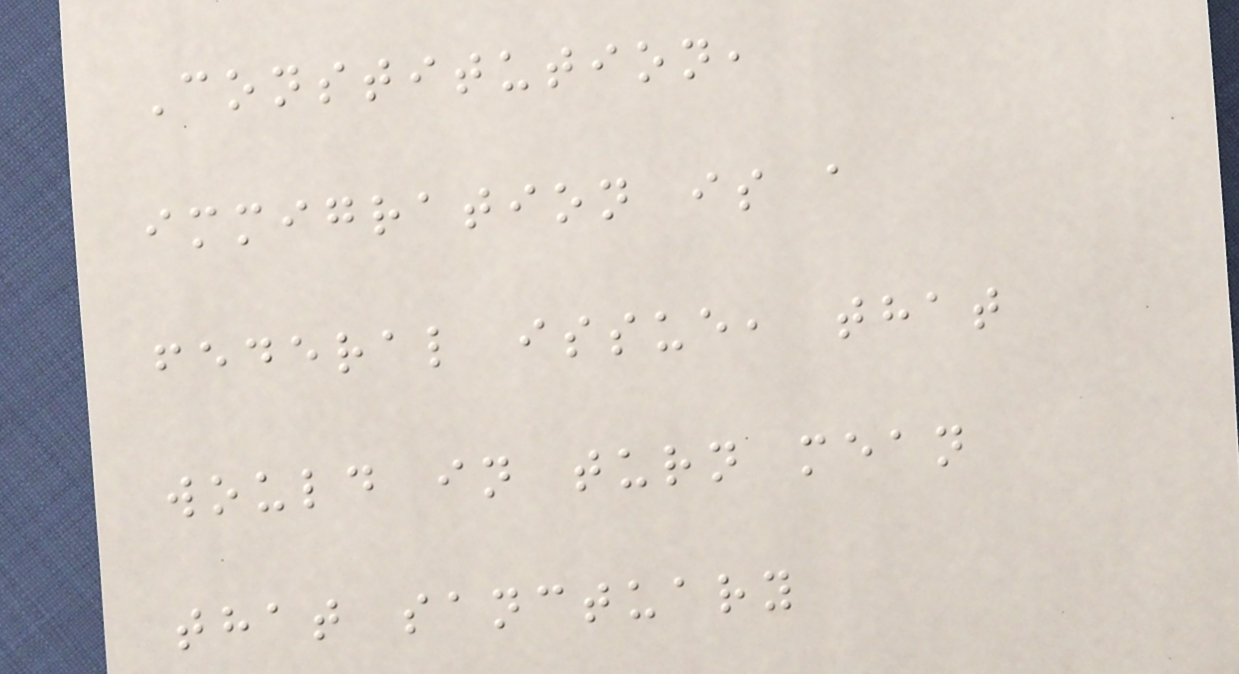Constitution,
immigration is a
federal issue, that
would in turn mean
that sanctuary
